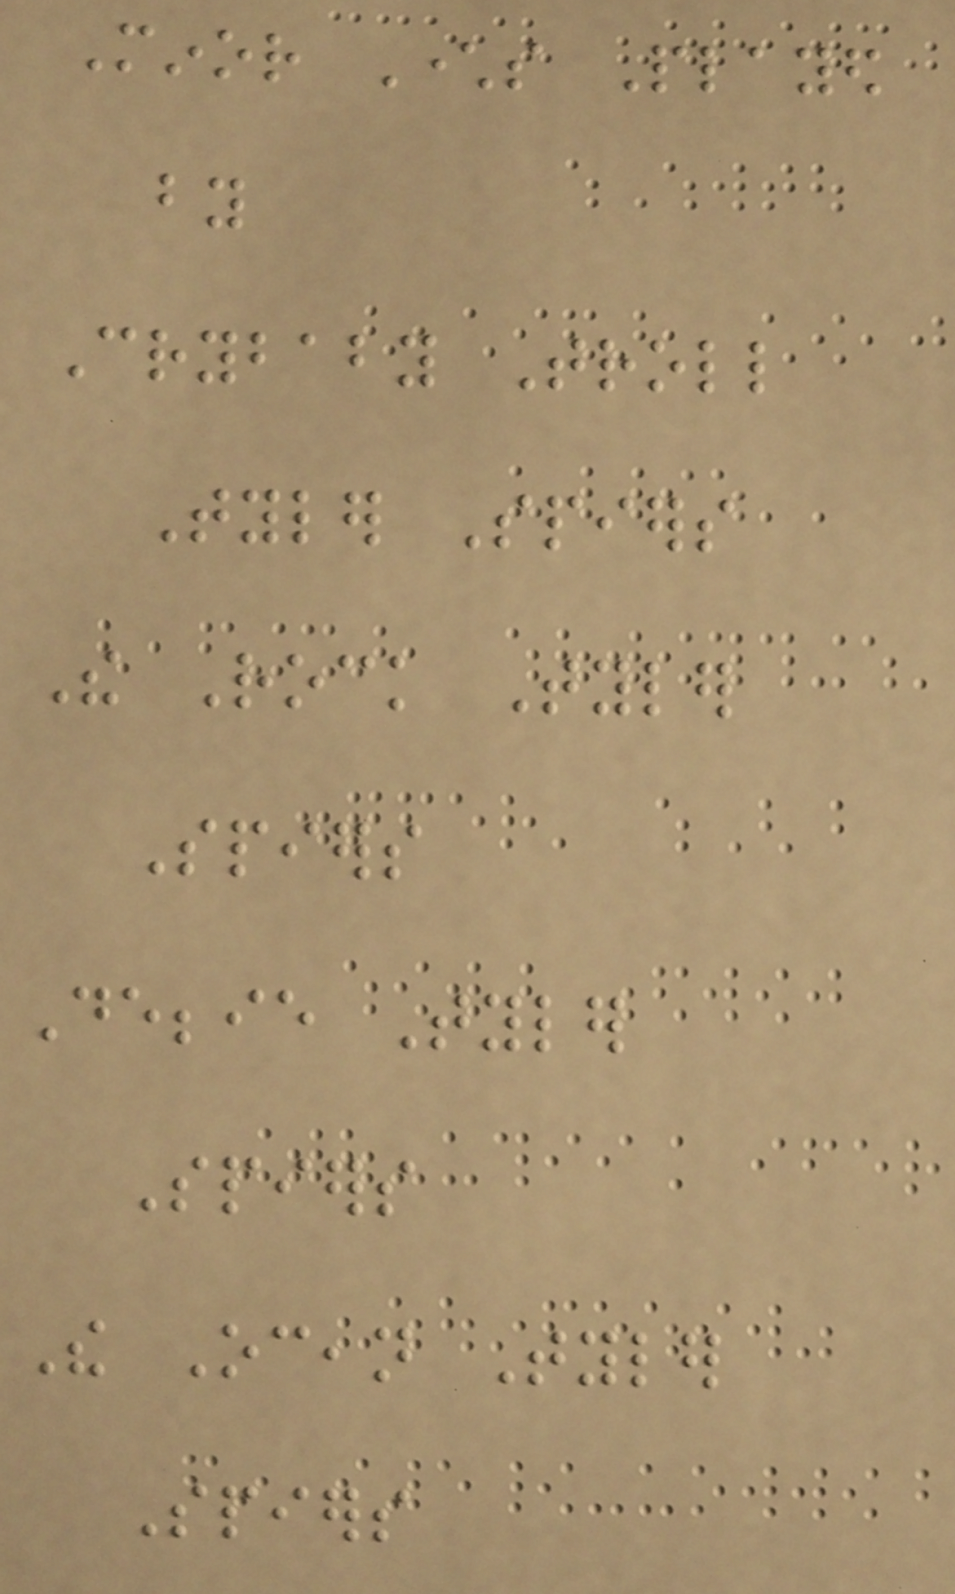Minor Characters Played
by
Crybaby Troll
Tyler Spiers
The Rock Tyler
Spiers
Debbie Tyler
Spiers
The Ocean Tyler
Spiers
